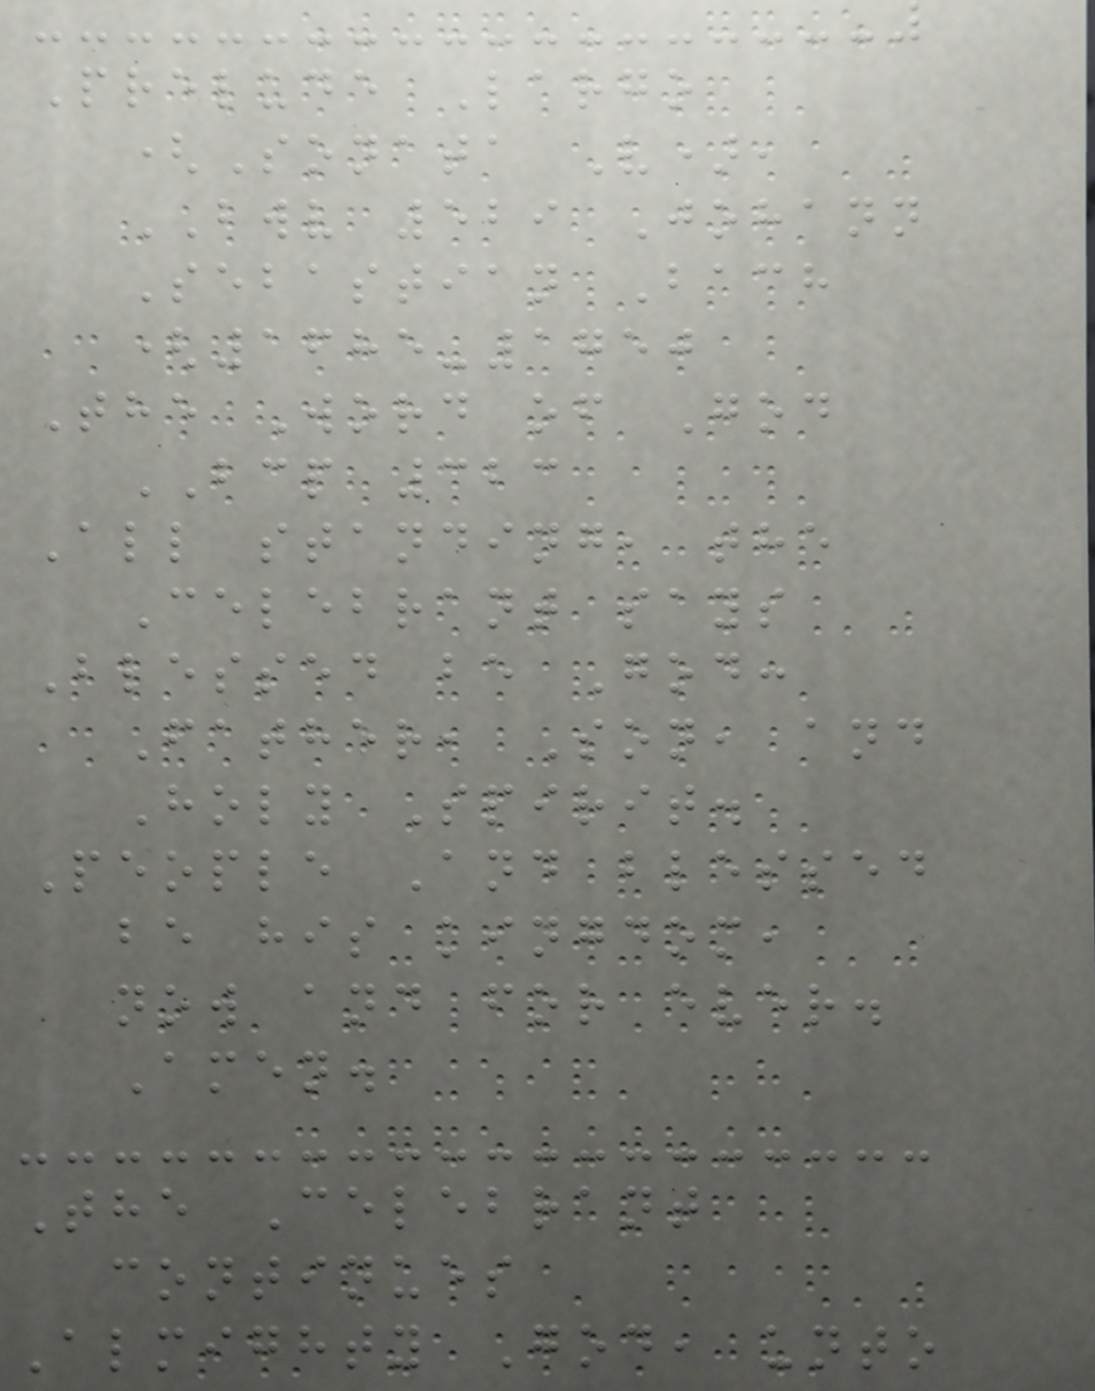Prelude Largo
(Sonata V),
BWV 529 Johann
Sebastian Bach
(1685-1750
The Word of God
BCP 323
All standing, the
Celebrant says
Blessed be God:
Father, Son, and
Holy Spirit.
People And blessed
be his kingdom,
now and for ever.
Amen.
The Celebrant
continues
Almighty God, unto
